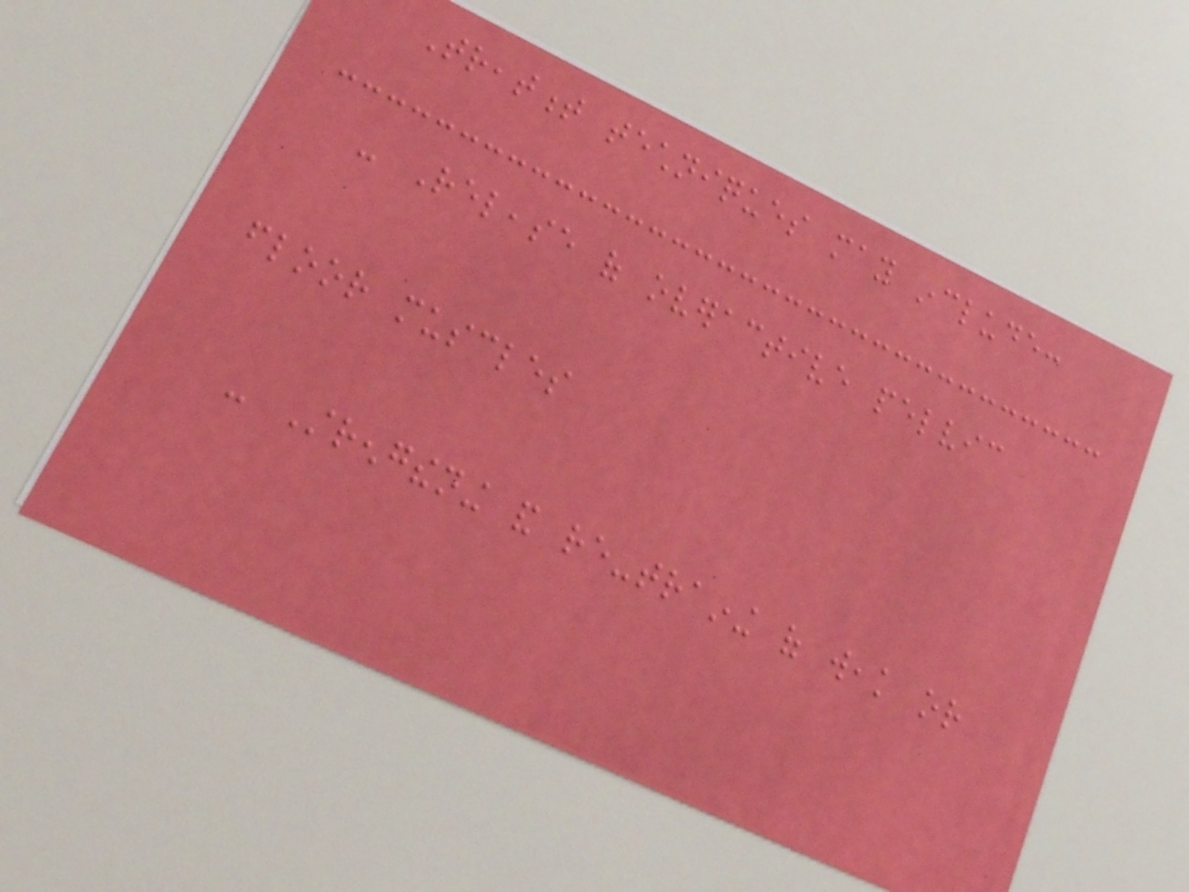Treatment techniques may include:
- Release of overactive pelvic
floor muscles
- Strengthening and re-training of weak or
